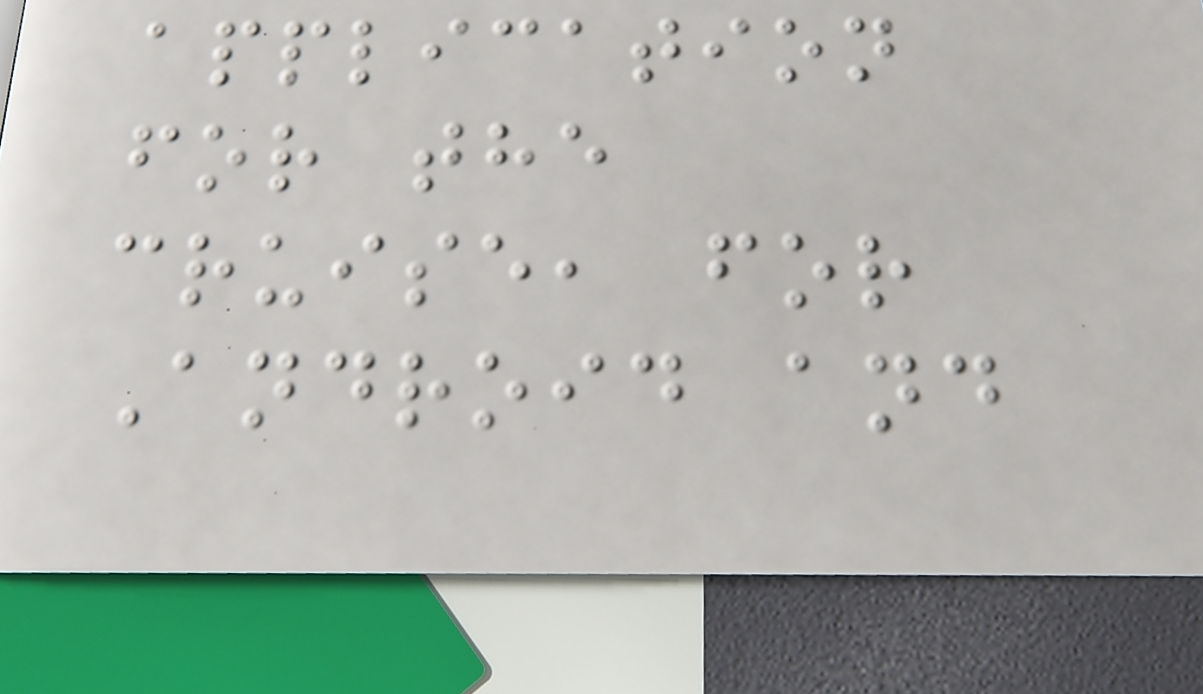application
for the
cruise, for
Android and
